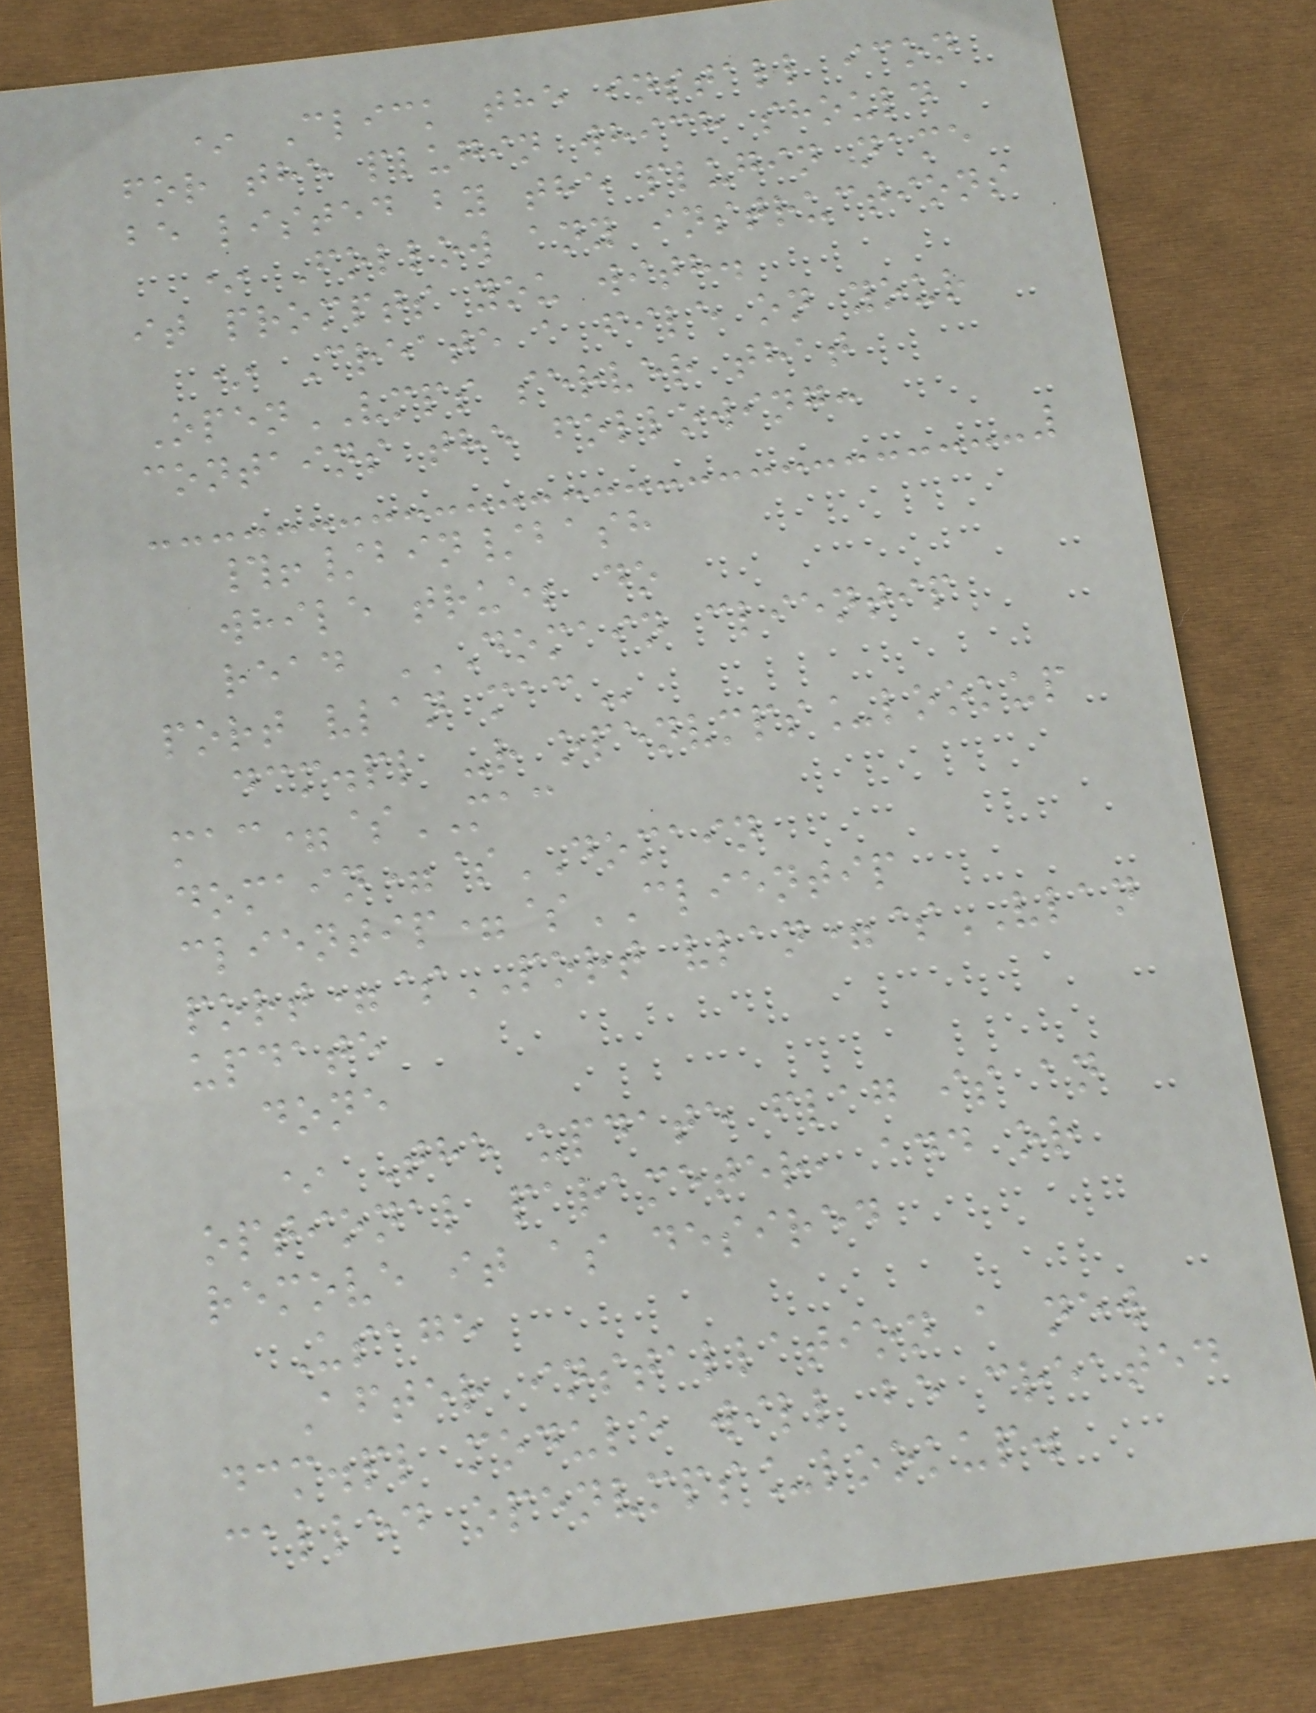* Click the install icon
for the plugin which should
be listed by the plugin name
* Follow any instructions
it prompts you with.
* Create a file on your
OpenVMPS server that
contains the following:
#!/bin/bash
while true; do
read DOMAIN CLIENTIP
PORT VLAN MAC
dcm.pl -r openvmps_lookup
mac=$MAC
domain=$DOMAIN
clientip=$CLIENTIP
port=$PORT vlan=$VLAN
update
done
* The update flag is an
optional parameter, add or
remove it as desired
Usage
After installation a new
dcm.pl module will be created
called openvmps_lookup.
